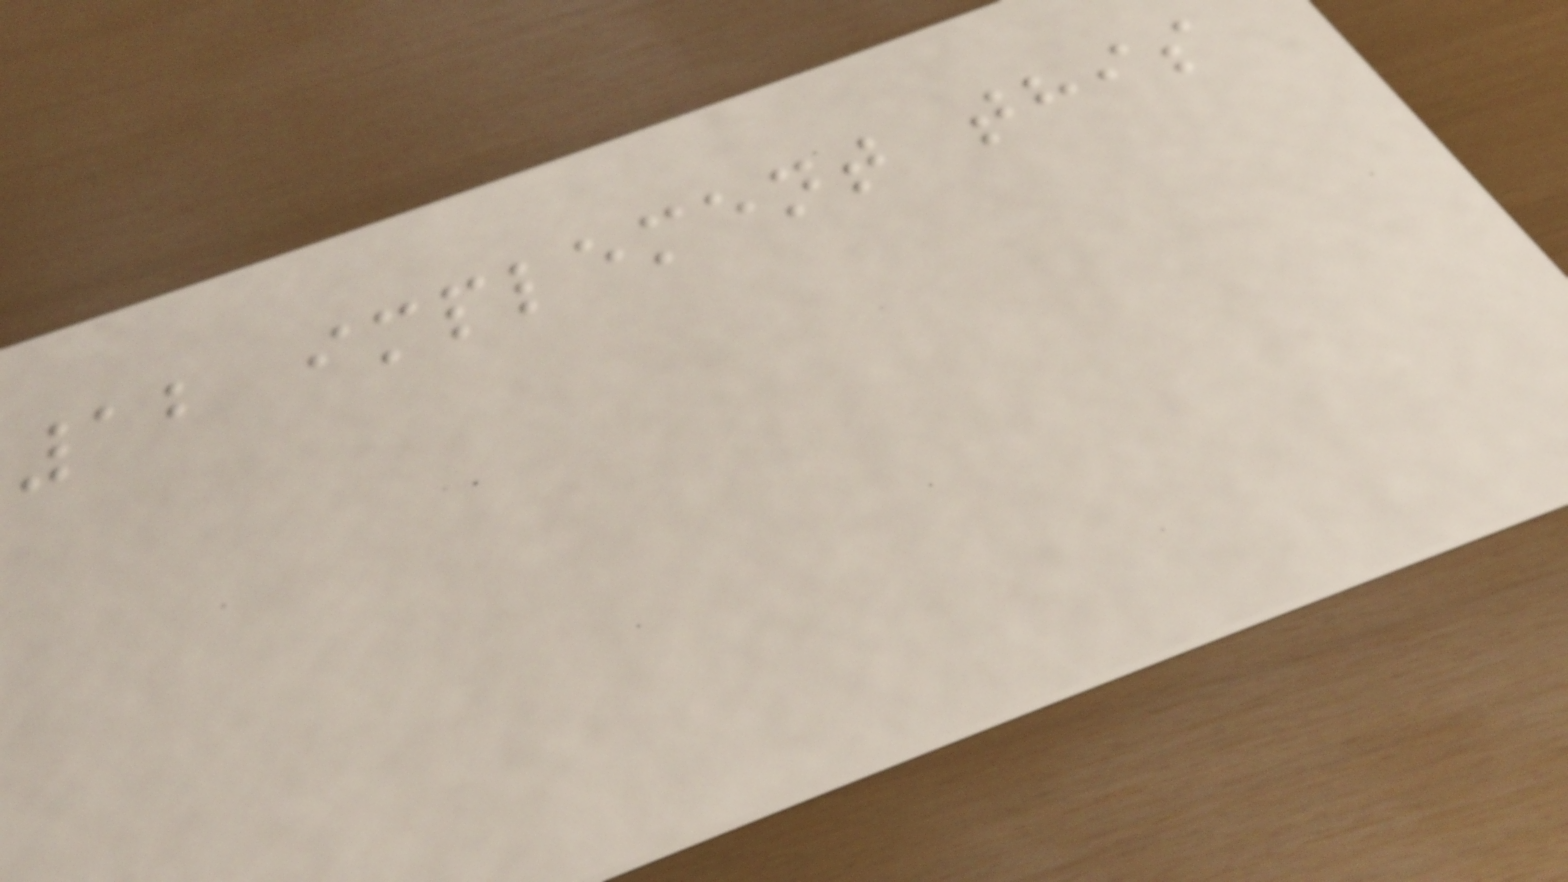12 implement this
